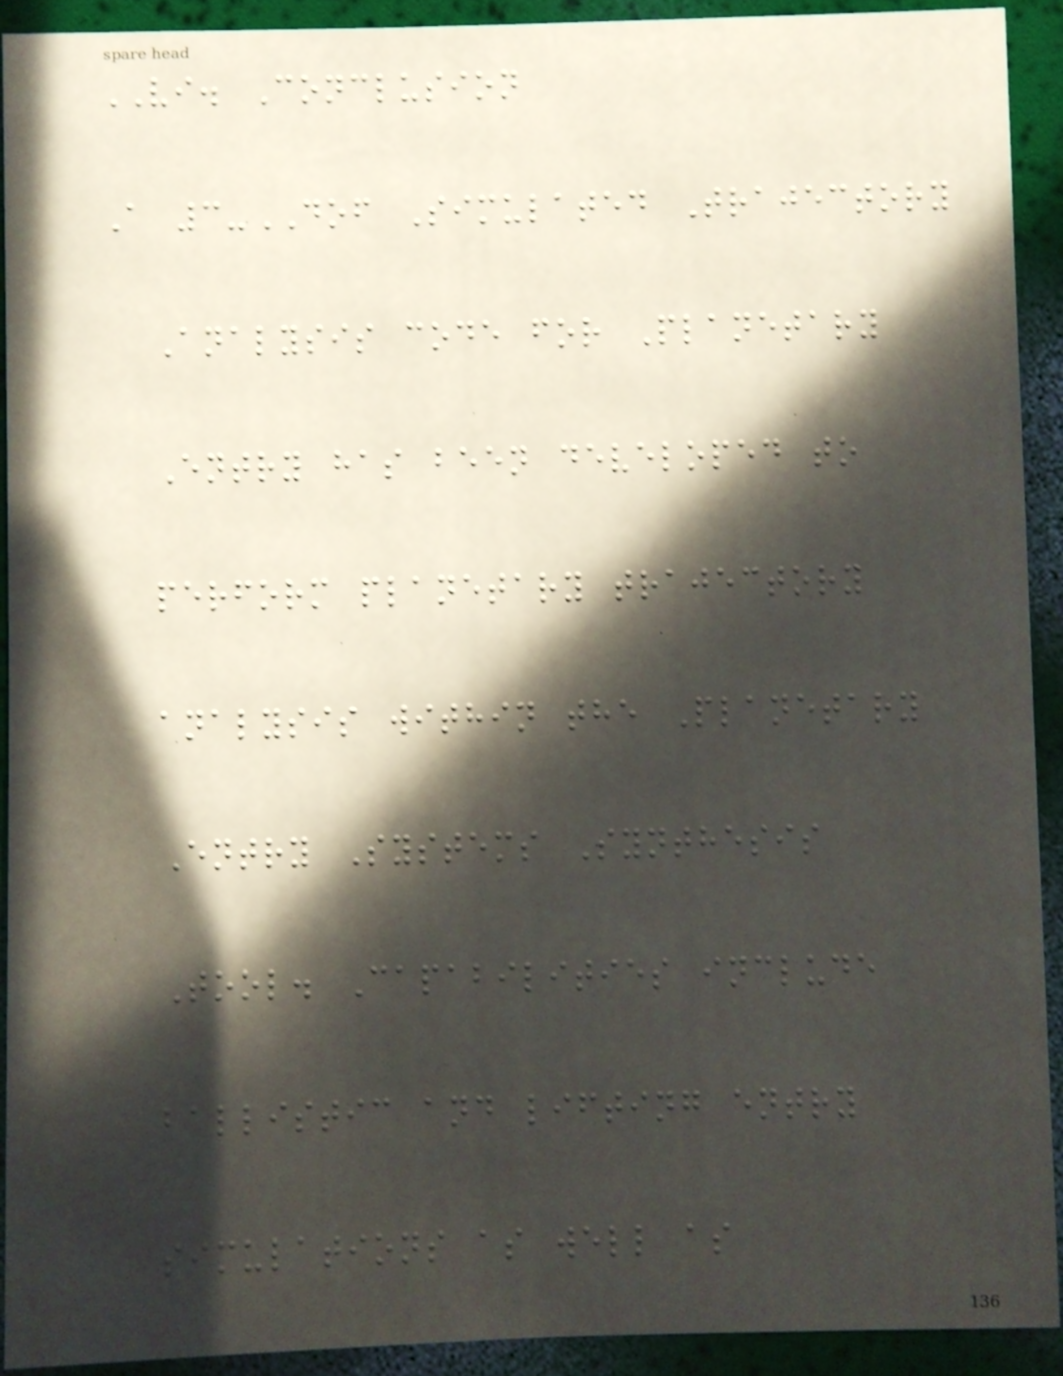VI. Conclusion
A 3-DOF Simulated Trajectory
Analysis code for Planetary
Entry has been developed to
perform planetary trajectory
analysis within the Planetary
Entry Systems Synthesis
Tool. Capabilities include
ballistic and lifting entry
simulations as well as
